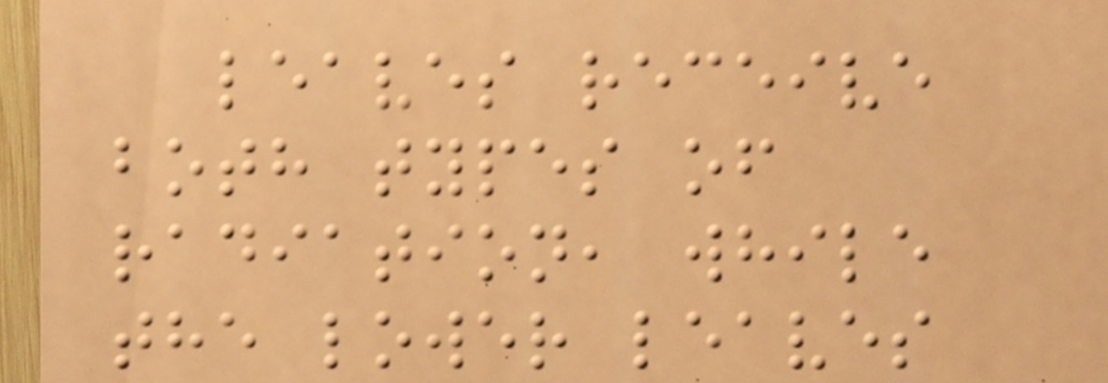leaves receive
both types of
radiation, while
the lower leaves
